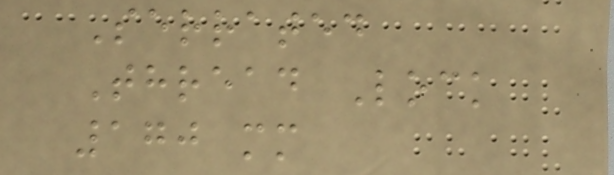Serrated
Thread Lock
170 mm
